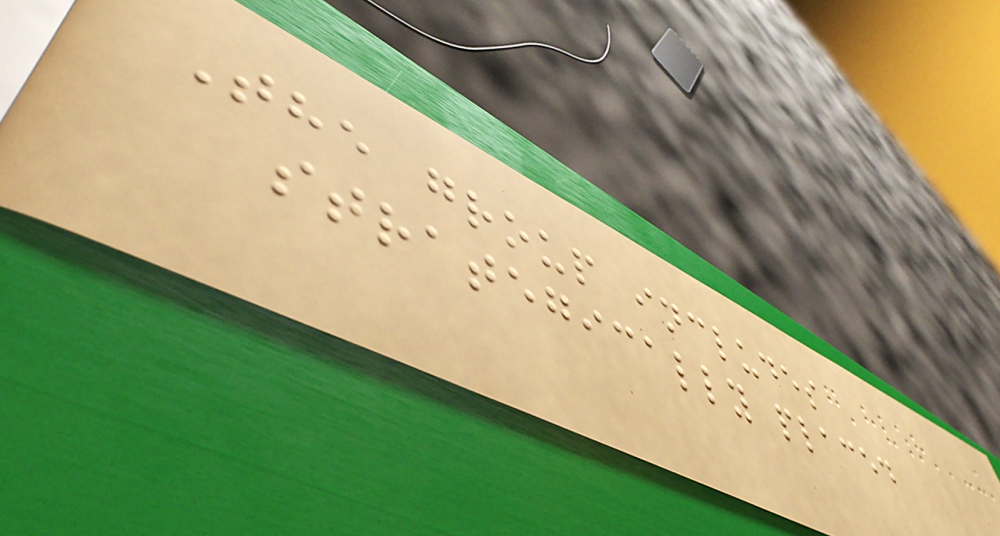The group includes
strategically placed
